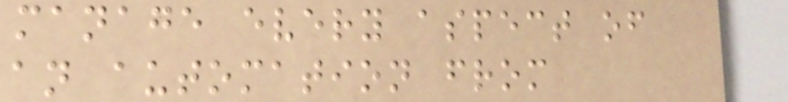manage every aspect of
an automation from
